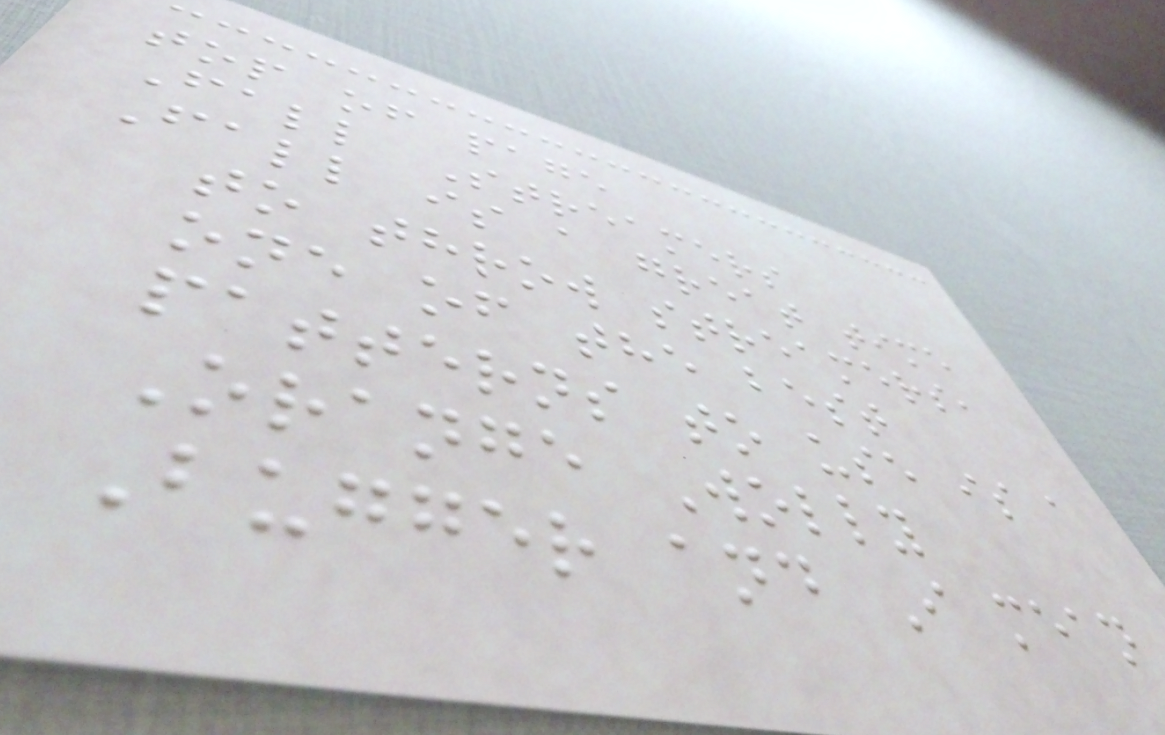top of page
Fall Streamers
Fall is a great time
to throw streamers,
one of the best
patterns to use is a
Orange Wolly
Bugger and I mean
